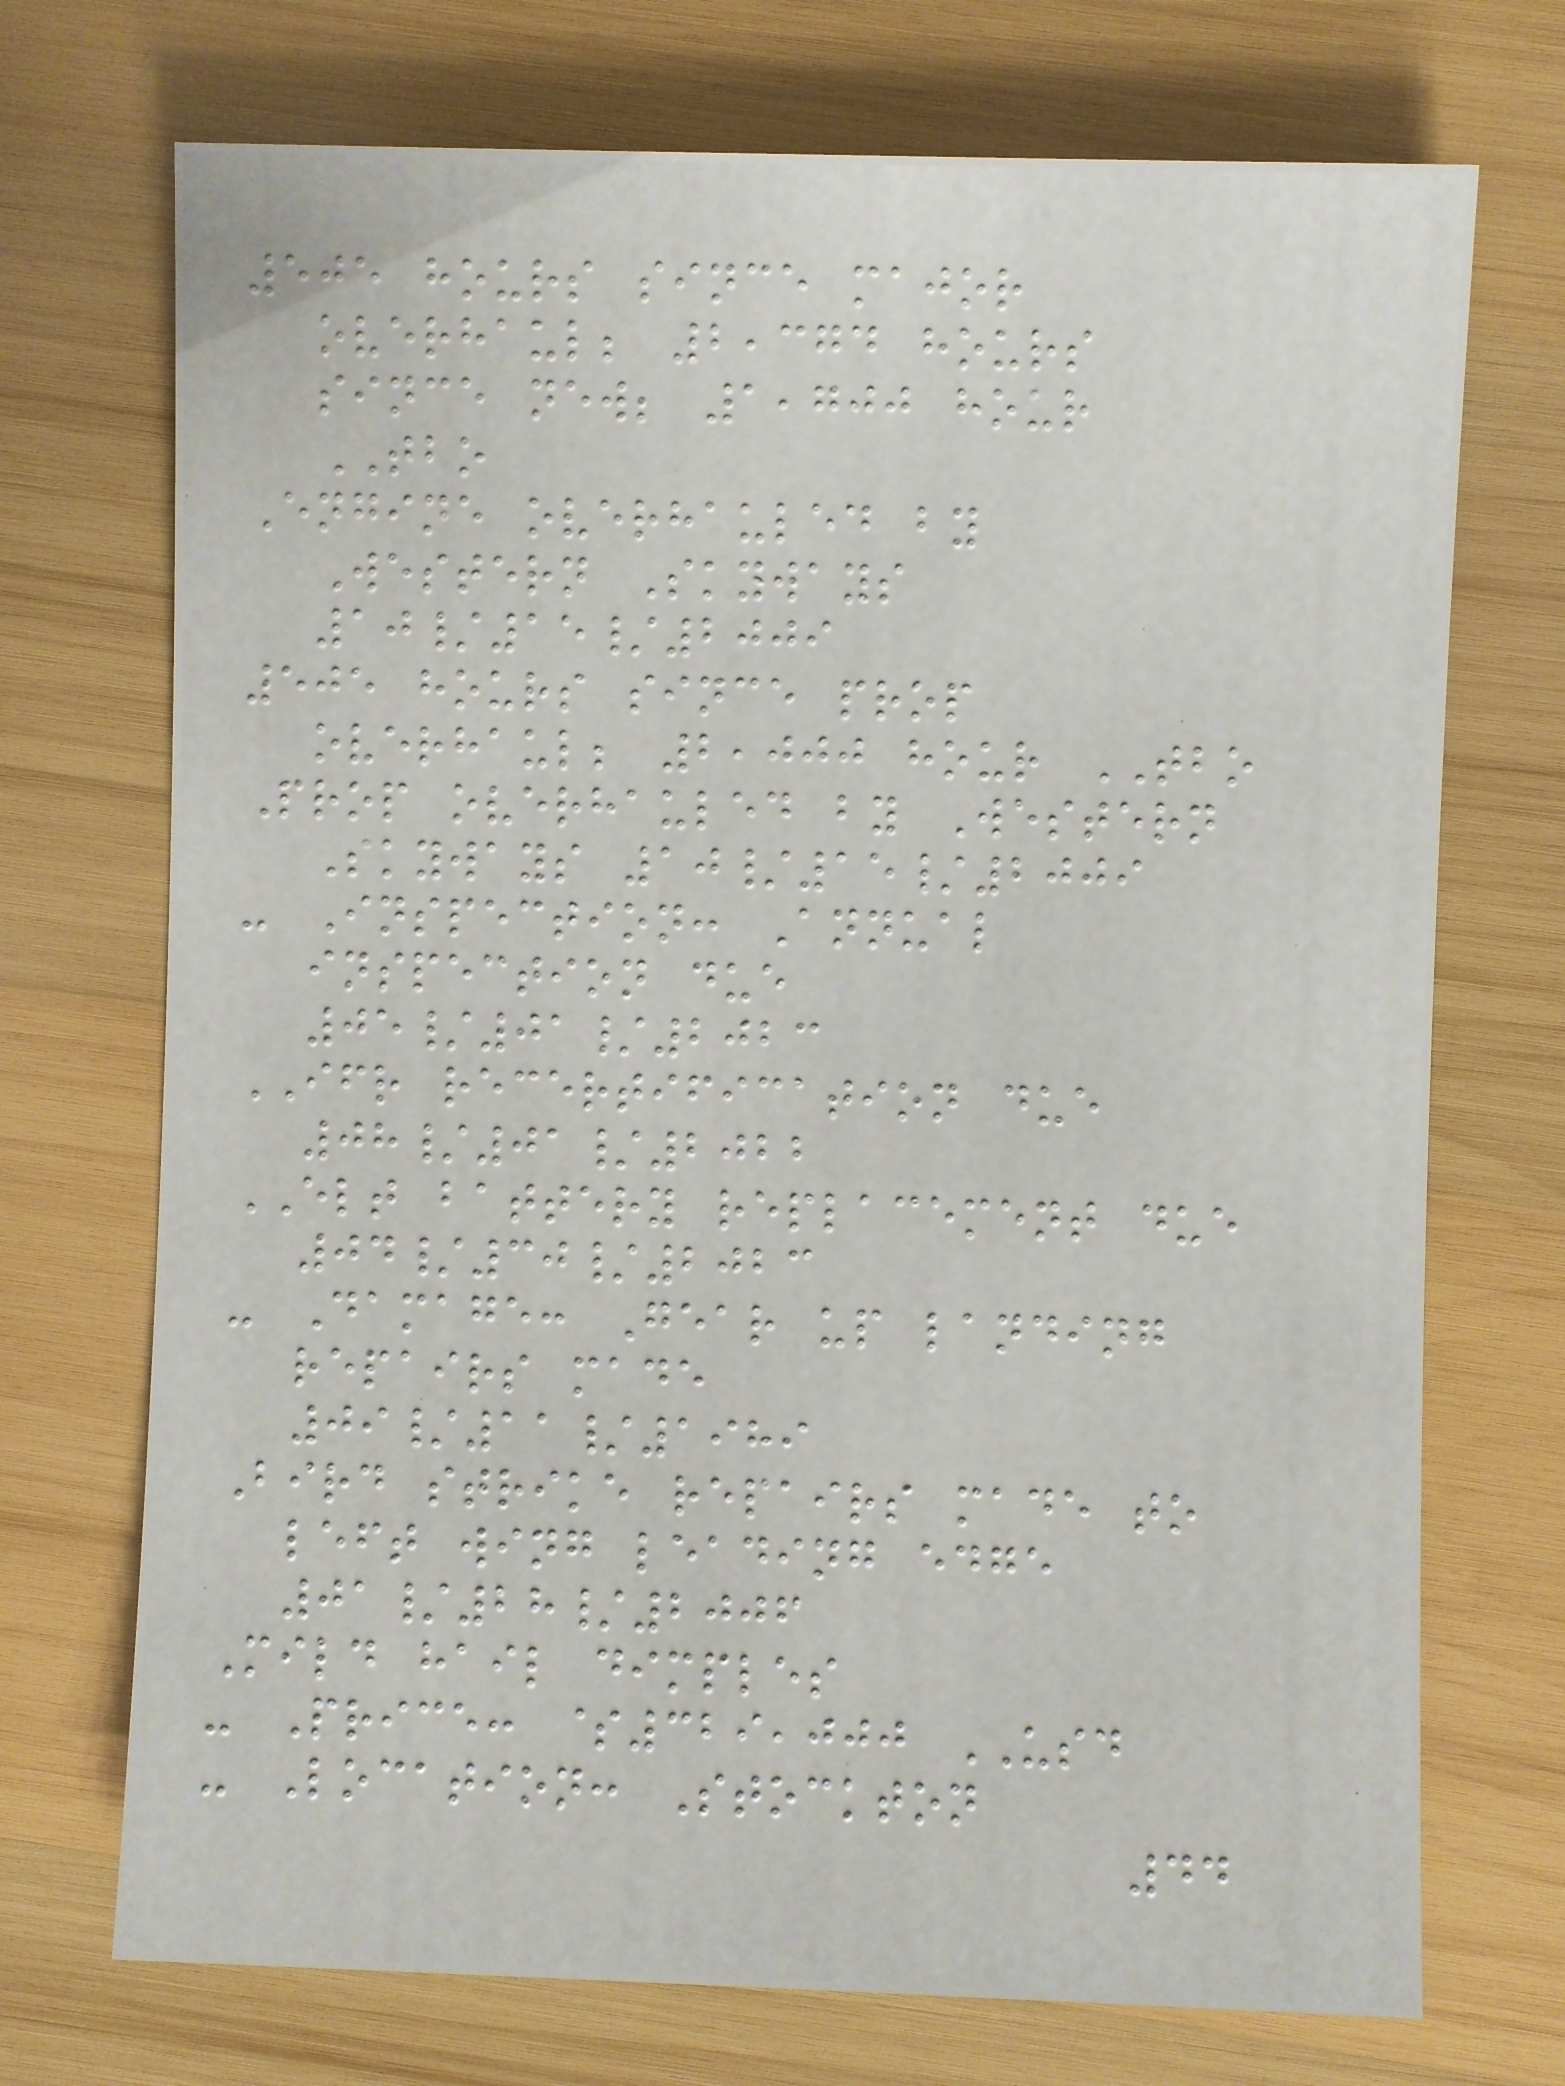505 hours since major
overhaul; 2,374 hours
since new; 1,700 hour
TBO
Engine overhauled by
Western Skyways
10/15/2009
505 hours since prop
overhaul; 2,000 hour TBO
Prop overhauled by Western
Skyways 10/15/2009
- Inspection: Annual
inspection due
05/01/2023
IFR recertification due
08/01/2022
ELT battery replacement due
04/30/2023
- Damage: Gear up landing
repairs made
09/11/1989
Bird strike repairs made to
left wing leading edge
01/28/2006
Mild hail dimples
- Price: $329,000 USD
- Location: Stockton
44
